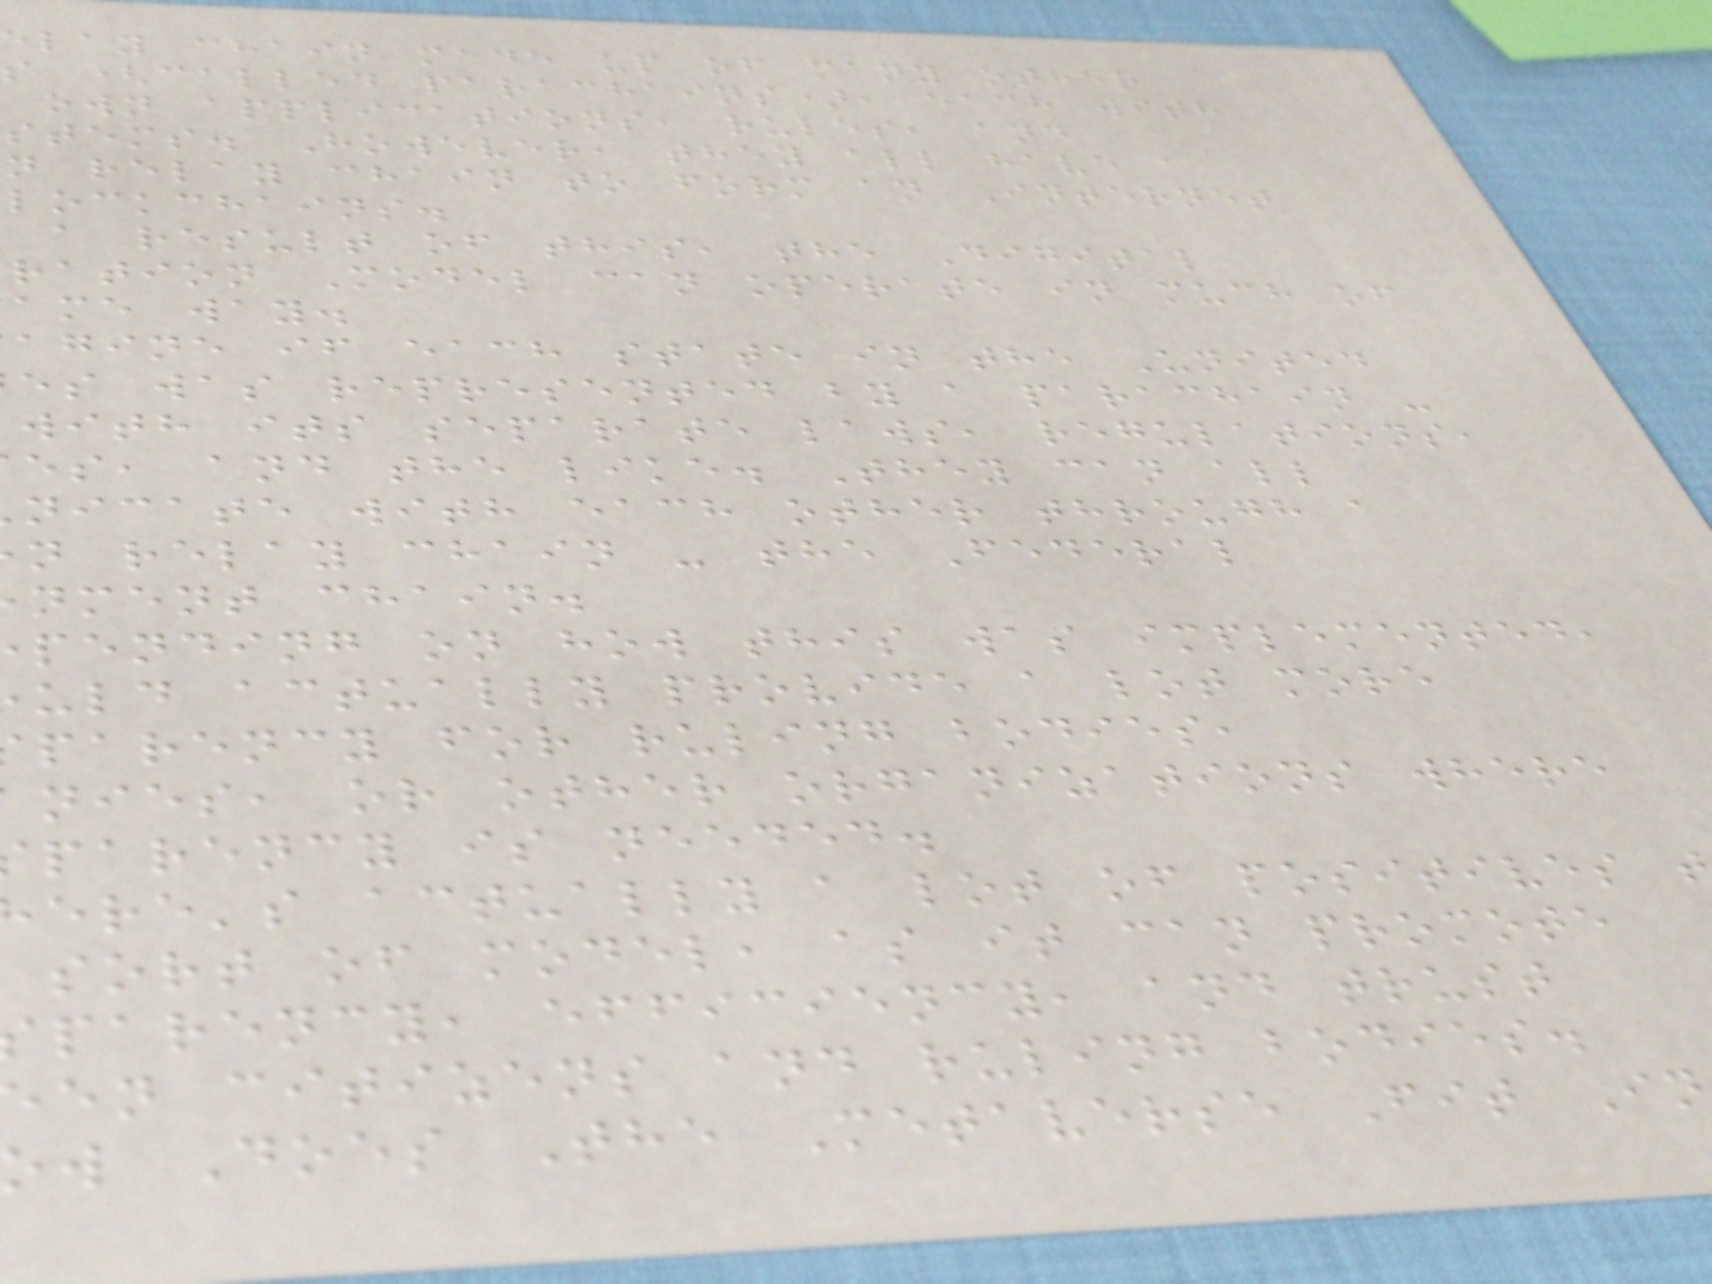elay chain made up of many other
s (called parachains), each with
own applications, rules, and
stems. However, they all have a
n relay chain to form an Internet
lockchains.
a result of this, the Digital
ration Model can operate in much of
ame way.
agine if each state in the United
es was represented by a parachain -
with its separate laws, regulations,
es, and the like. They can all
nicate with each other through a
n relay chain - the Federal
nment chain.
pending on how this was implemented,
uld actually provide a lot more
parency for ruling bodies,
nies, or other organizations where
parency is needed.
ere's actually a lot of positives
sort of model, as it can promote
parency, efficiency, and trust
en citizens and ruling bodies.
ow Does The Metaverse Fit In
